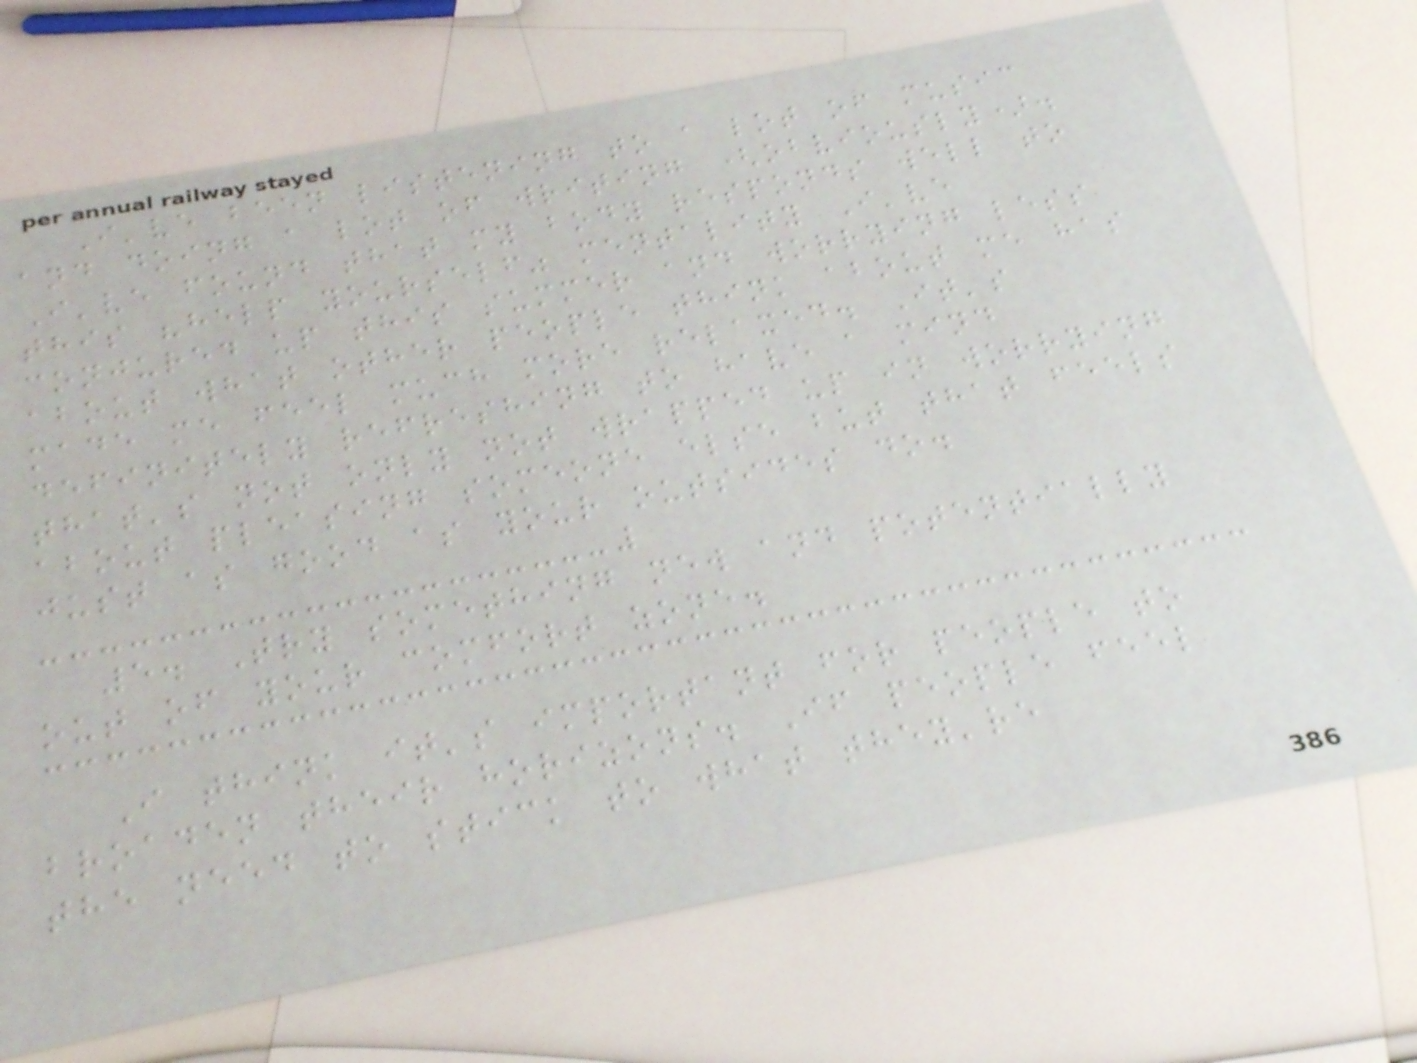I've been listening to a lot of music
and doing a lot of writing (obviously).
I've found that my body responds well to
this "help yourself" mentality I've
conjured up this summer and worrying less
about what other people think about me has
made me feel much more relaxed. It's
definitely refreshing to have a mind
that's not only not wrapped up in worrying
about pleasing someone else but that feels
just as good as your outsides do.
5. Try something new and potentially
out of your comfort zone.
I think it's important for people to
broaden their horizons. If people feel
the need to stick to what they're
